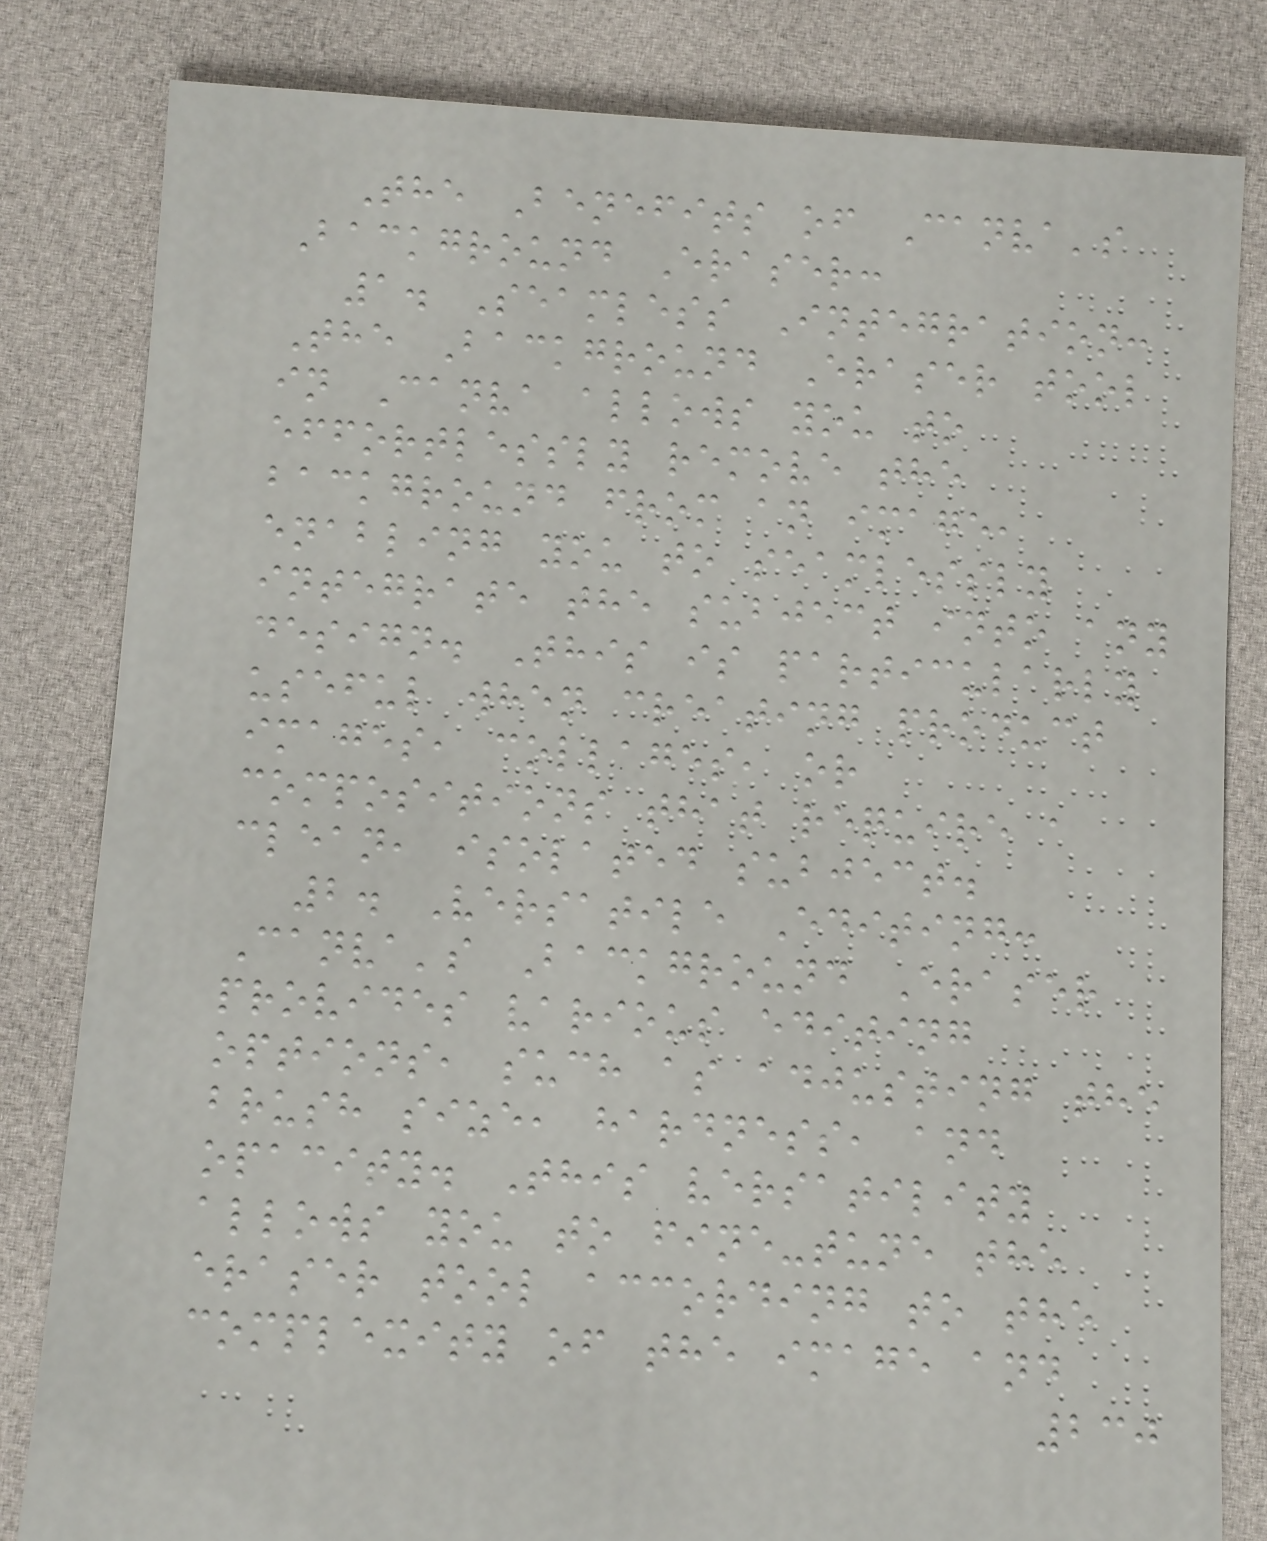The Benefits of Canva's
Background Eraser:
1. Seamless Integration:
The Background Eraser tool
in Canva allows you to
effortlessly remove the
background from an image,
enabling you to seamlessly
integrate the subject into any
design. This is particularly
useful when creating product
images, collages, or
compositions that require a
clean, isolated subject.
2. Versatile Editing:
Canva's Background Eraser
provides various editing
options, such as adjusting the
brush size, hardness, and
opacity. This versatility
allows you to fine-tune the
eraser tool according to the
complexity of the image and
230
